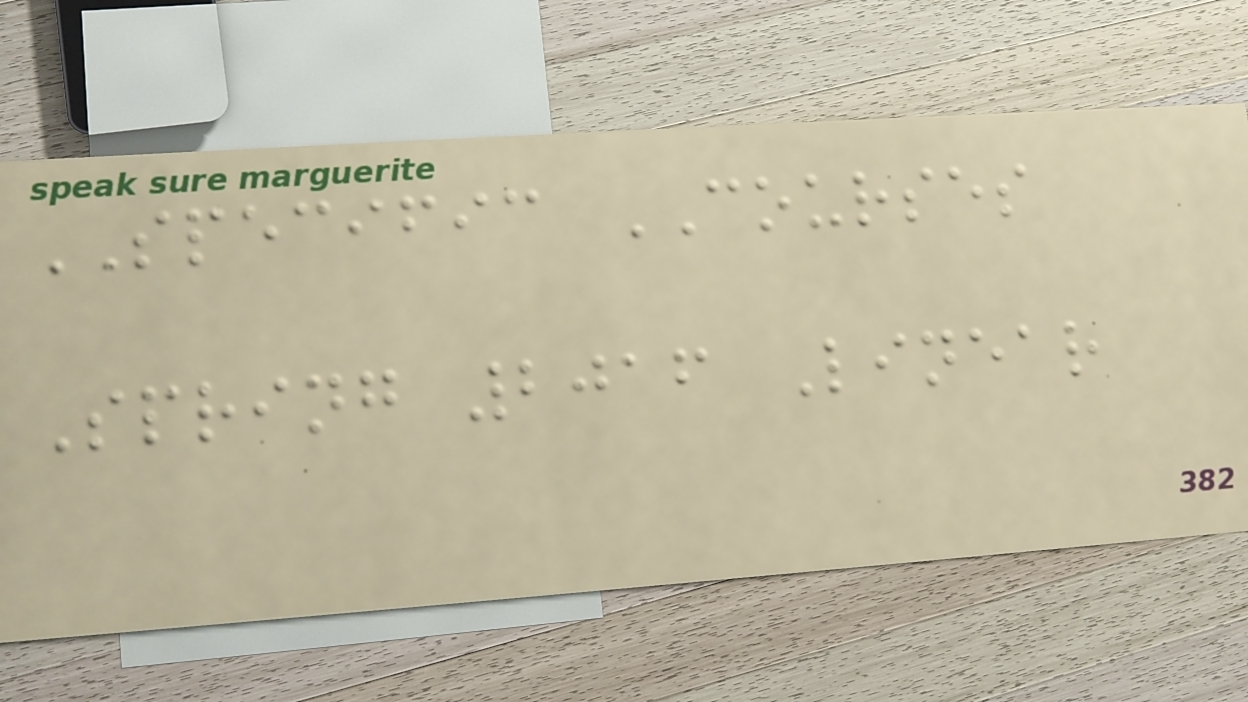SPECIFIC COURSES
Spring 2016 Linear
